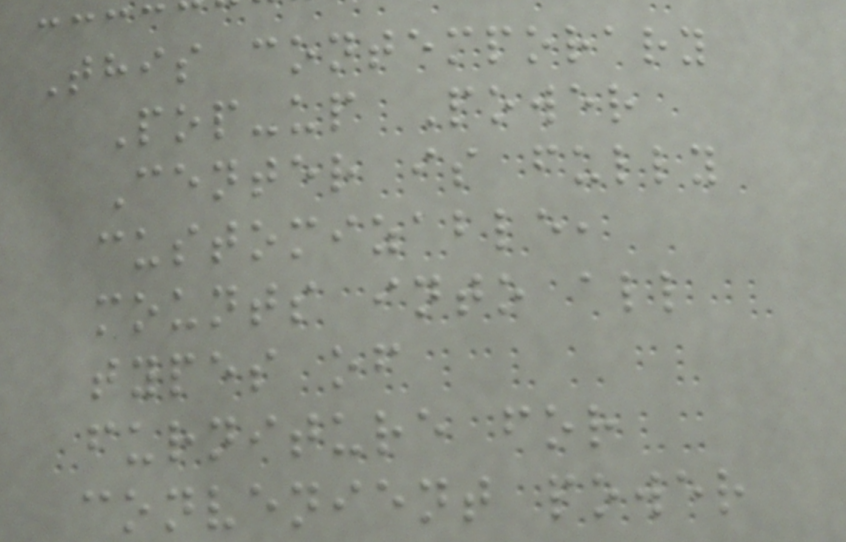This contemporary
Pop-up Power
Center is fully
customizable,
mounts into all
types of
furniture for
convenient power
